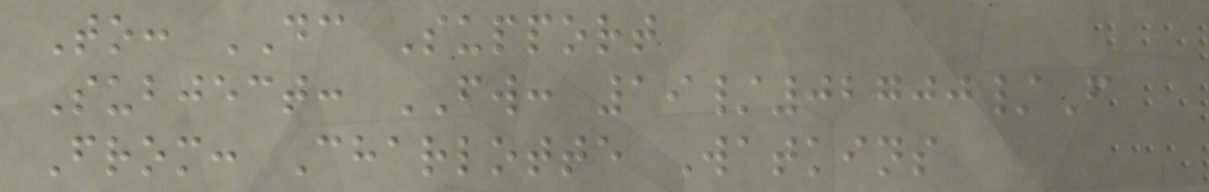To: DC Support
Subject: FW: 19/02700/F
From: Charlotte Watkins
